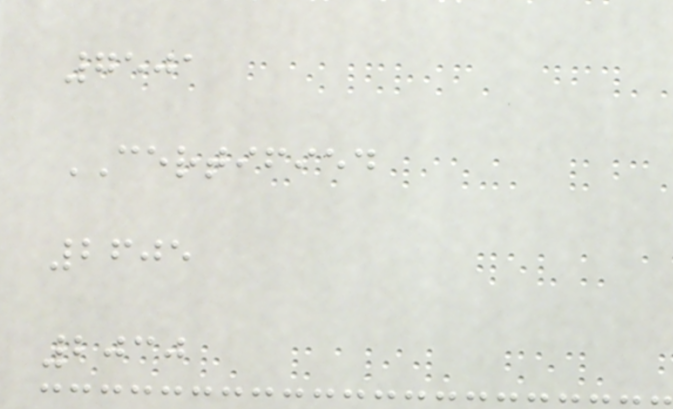7501
CERTIFIED
2605
2030
